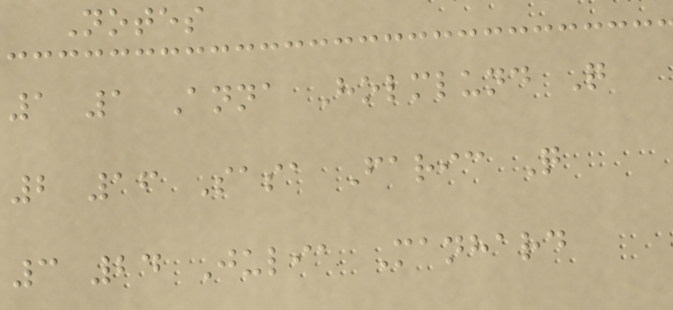Notes
1 1 Anna Holmlund Q
2 16 Sasa Faric Q
3 24 Julia Manhard
